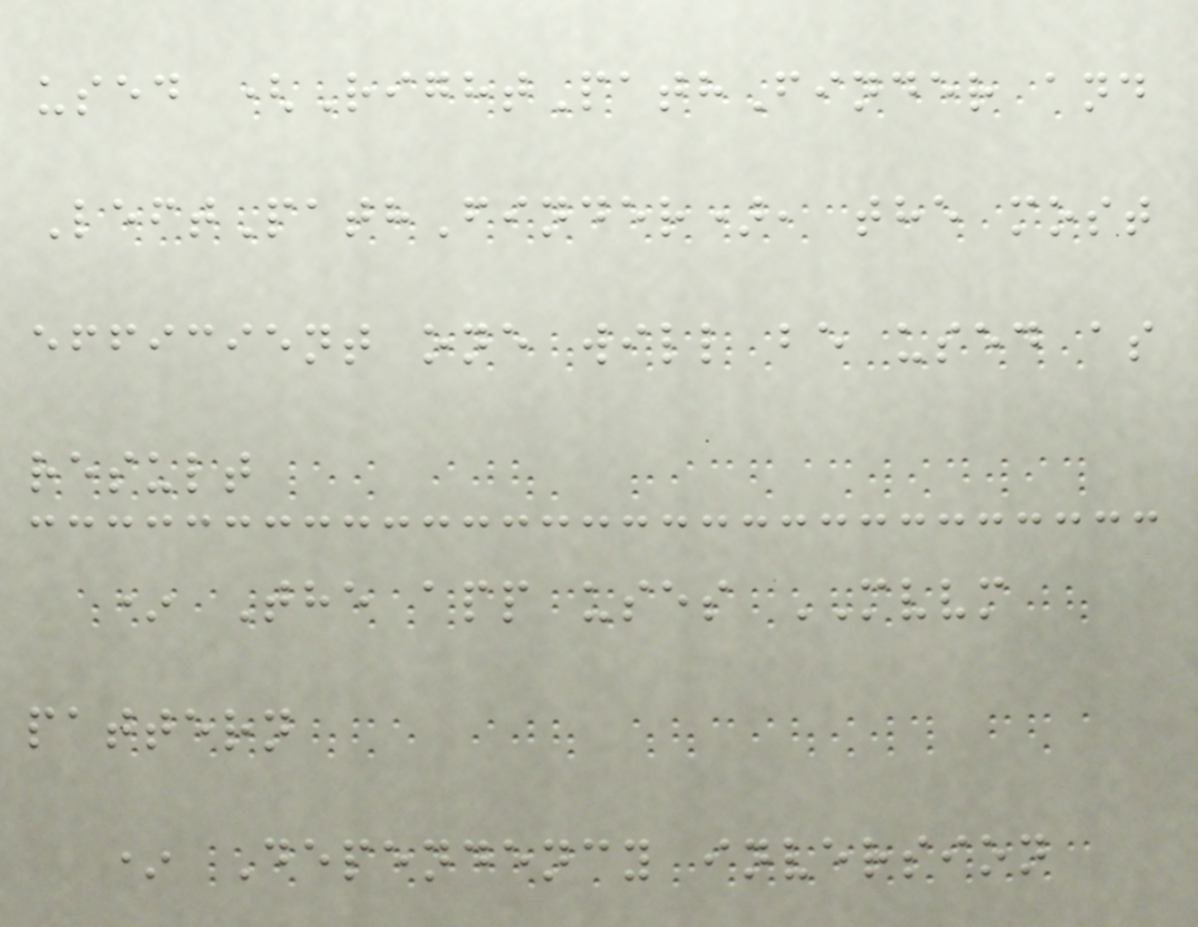used (RightPathFinder and
LeftPathFinder), the most
efficient one will be used as
result
* The app uses MVVM
pattern
* Dependency inversion
